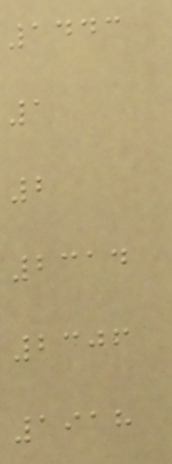1443
1
2
2314
2306
1918
